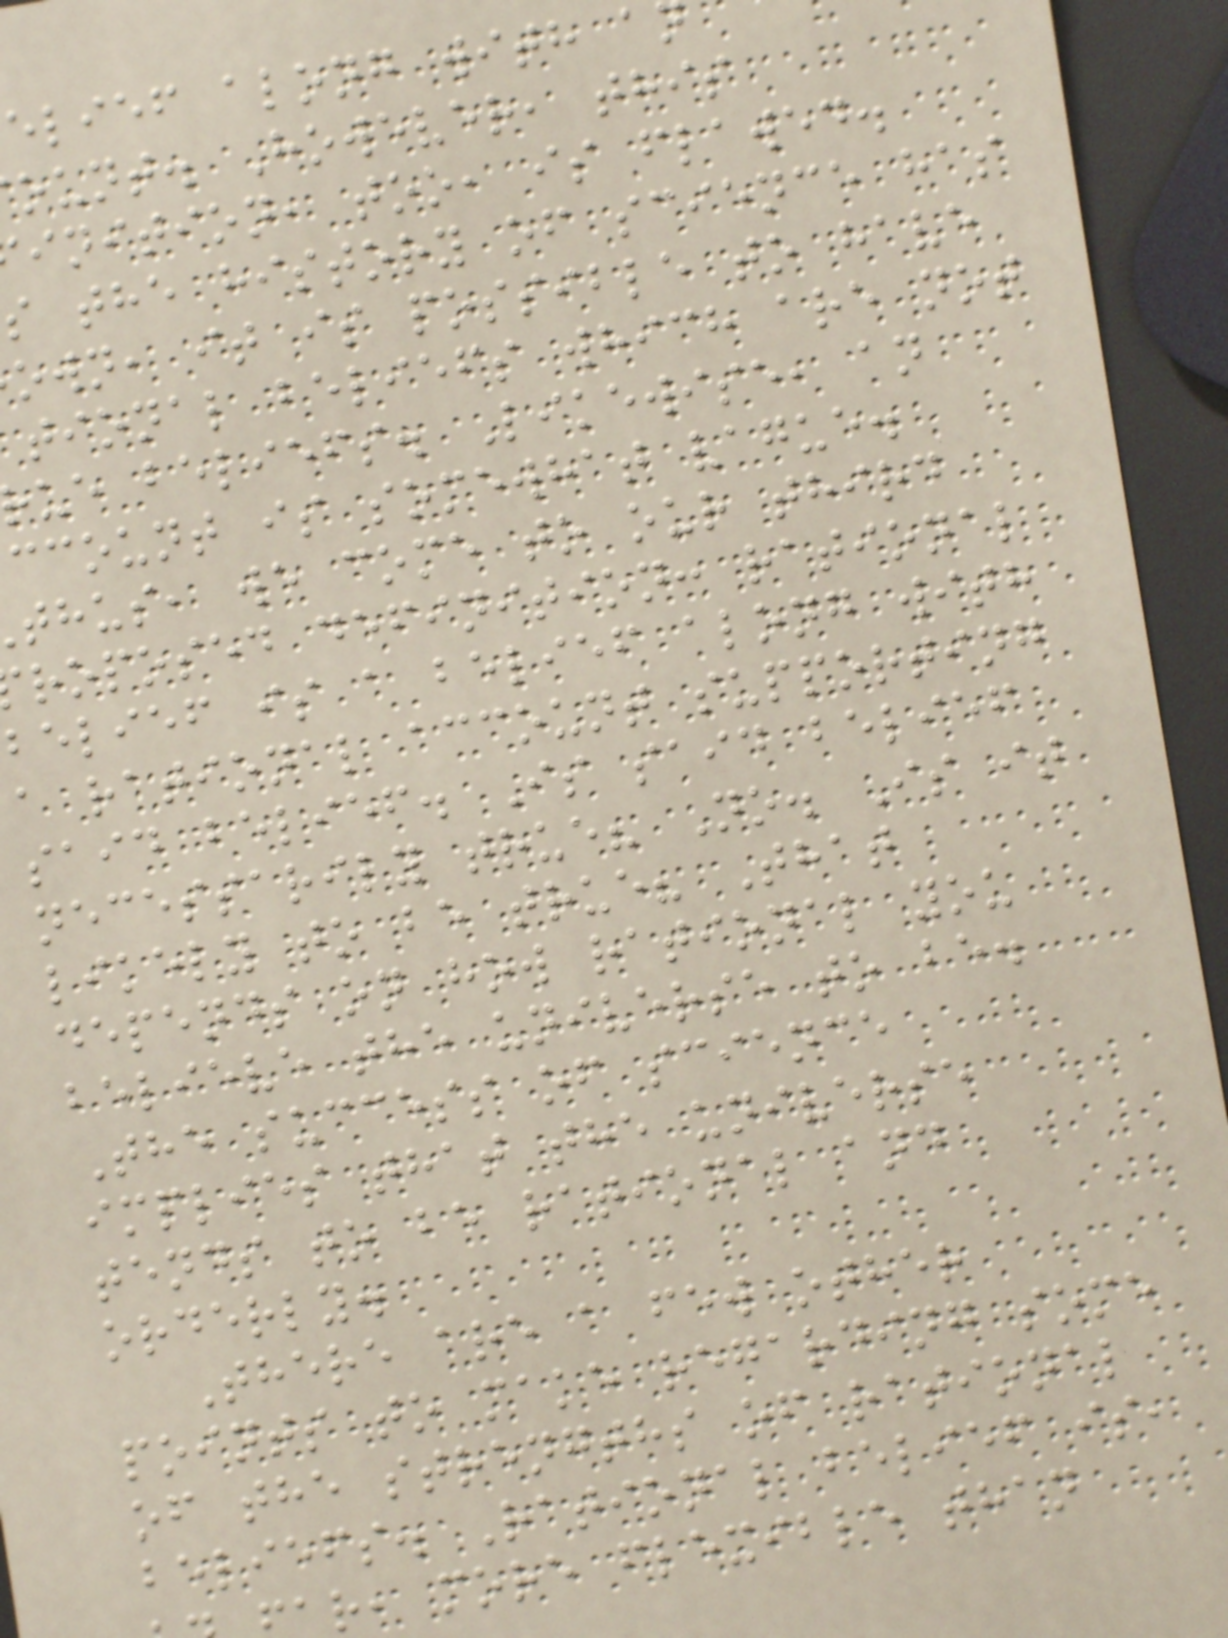elief along with a
ount. However, this
inition, too, is flawed.
s the history of science has
own, it is possible to have
tional beliefs which are not
ue beliefs. Likewise, an
ccount is somewhat vague.
thus, we come to our third
roposed definition: rational
belief is a belief along with
a rational account supporting
said belief. Is said belief
necessarily true? No. Is it
likely to be true? That
depends on how rational you
believe the universe to be.
The success of science
implies that the universe
tends to be rational and
orderly.
There are a few other
points to make regarding some
of the strengths of rational
beliefs. Rational belief is,
r, more flexible than
